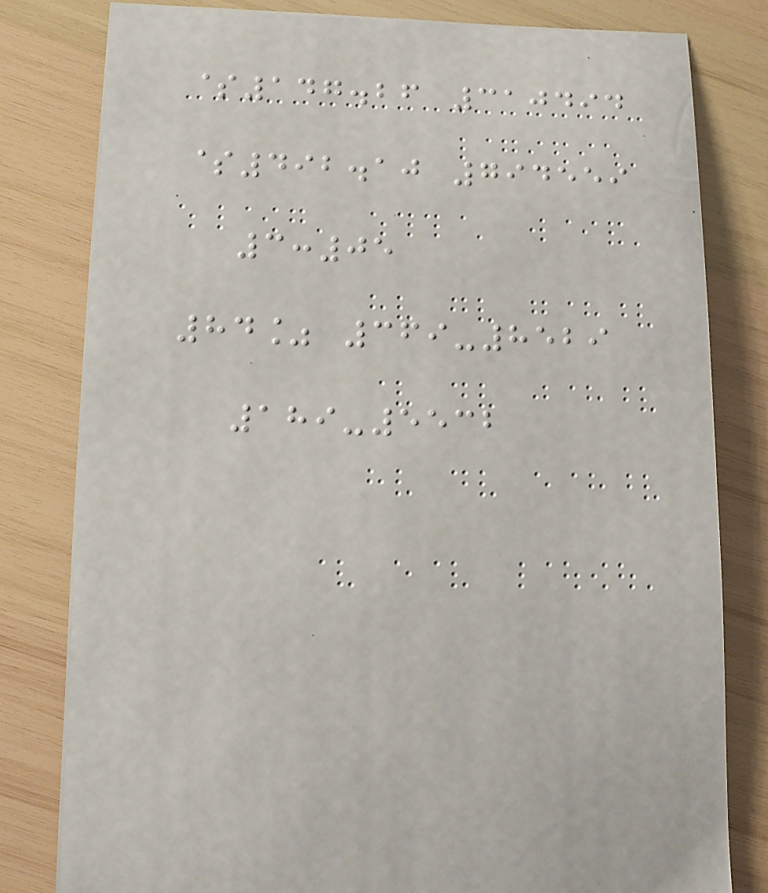$147.26 310494
$492.10 794559
3:05
84% 369-8529
189-5532
